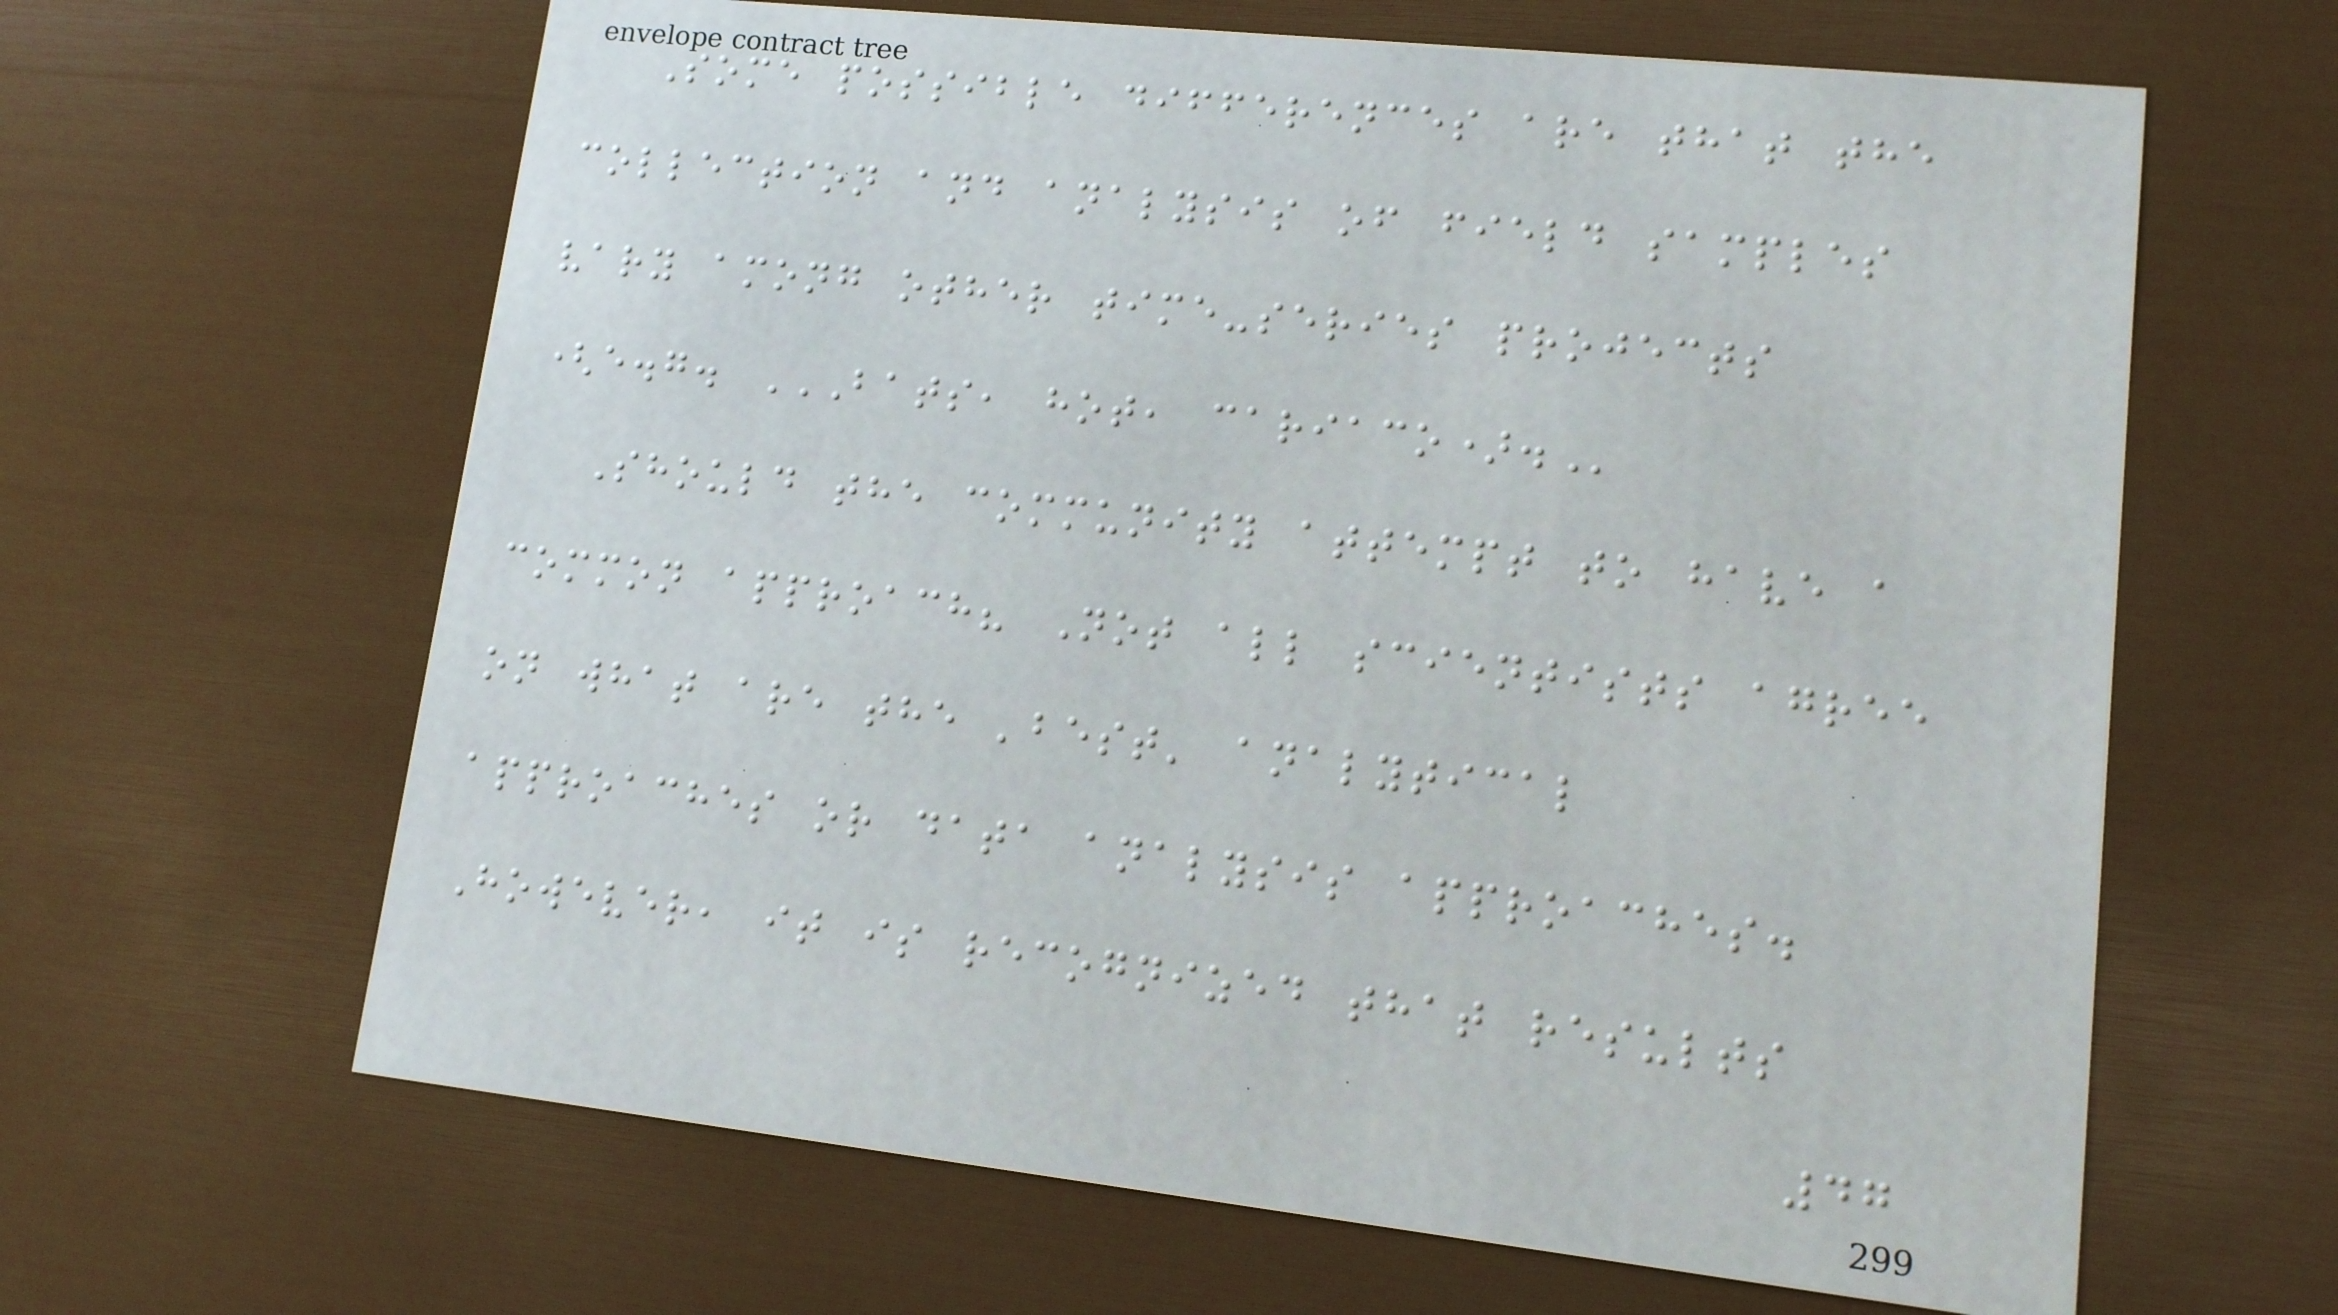Some possible differences are that the
collection and analysis of field samples
vary among other time-series projects
(e.g. BATS, HOT, CARIACO).
Should the community attempt to have a
common approach? Not all scientists agree
on what are the 'best' analytical
approaches or data analysis approaches.
However, it is recognized that results
47
